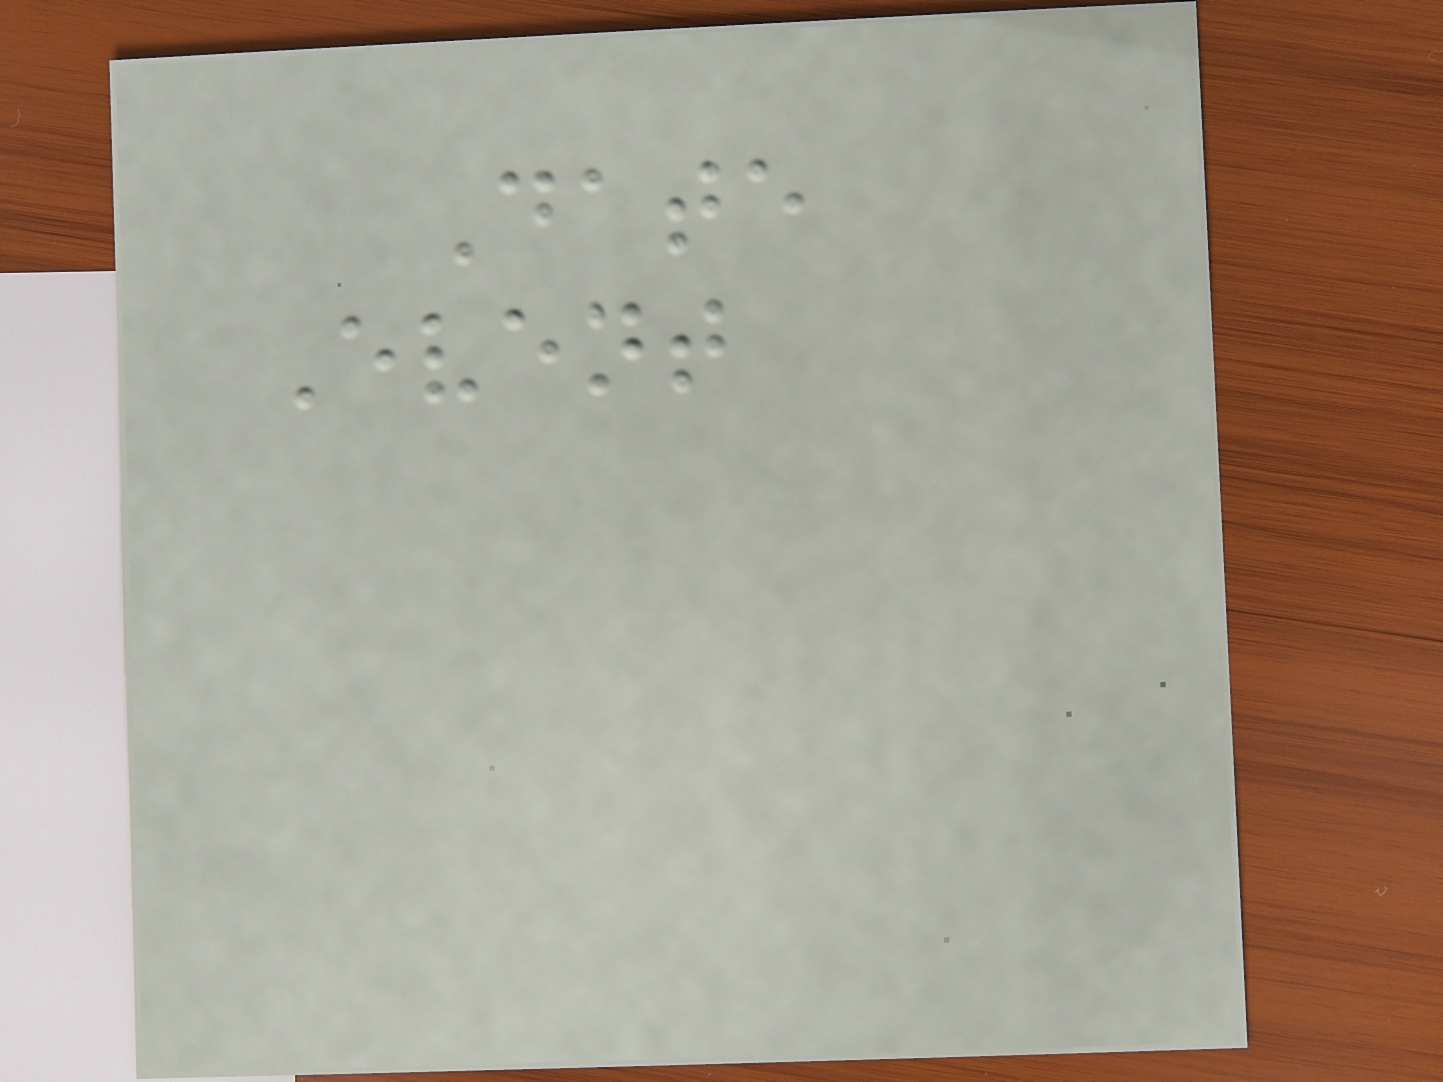Date
Event
